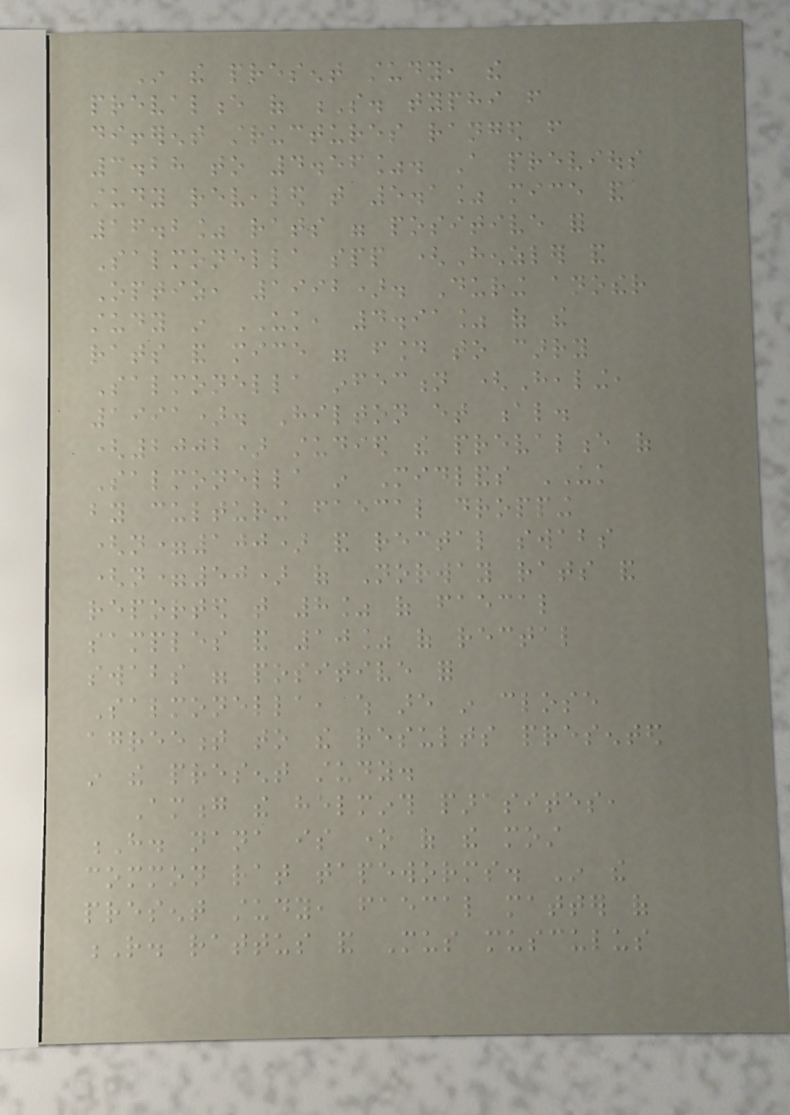In the present study, the
prevalence of S. typhi from
different structures ranged from
3.28 to 4.56%. A previous
study revealed that 5.1% mice and
16.2% rats were positive for
Salmonella spp (Henzler and
Optiz, 1992). During another
study in UK, 4.91% of the
rats and mice were found to carry
Salmonella infection (Healing,
1991). Hilton et al.
(2002) studied the prevalence of
Salmonella in Midlands UK
by culturing faecal dropping
(n=100) and rectal swabs
(n=50) of Norway rats and
reported that 8% of faecal
samples and 10% of rectal
swabs were positive for
Salmonella, which are in close
agreement to the results presented
in the present study.
Among the helminth parasites,
H. nana is one of the most
common rat tapeworms. In the
present study, faecal matter of
R. rattus and Mus musculus
